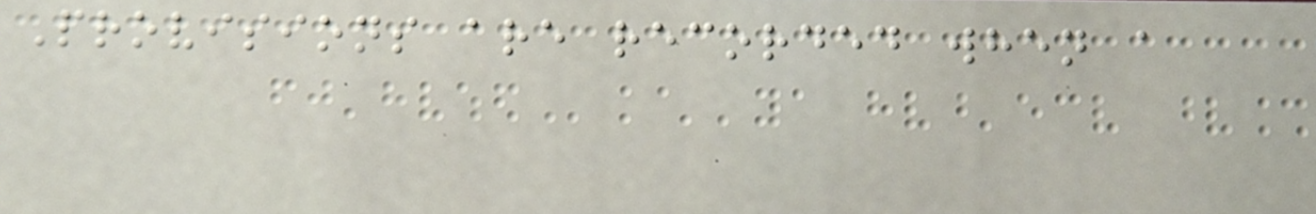Provisions are recorded when a
